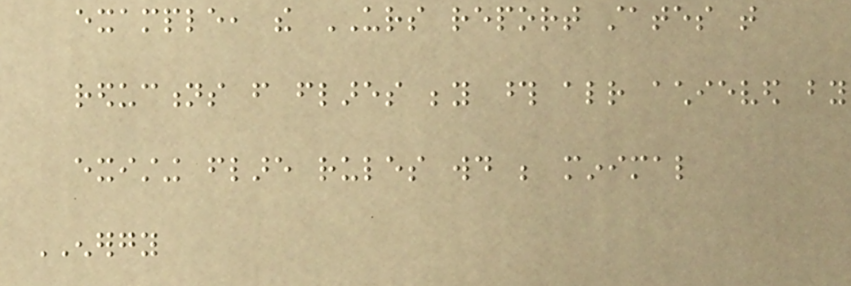example, the URS report states that
reductions from flares beyond those already achieved by
existing flare rules would be minimal
ENERGY
